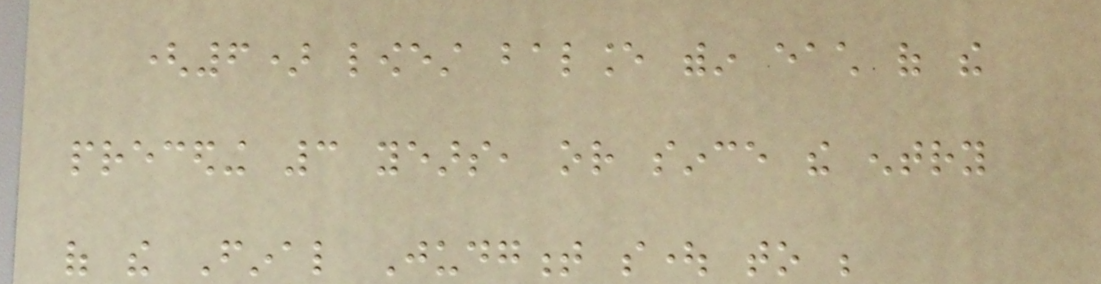(6) lowest balance within each of the
preceding 3 years, or since the entry
of the Final Judgment sought to be
